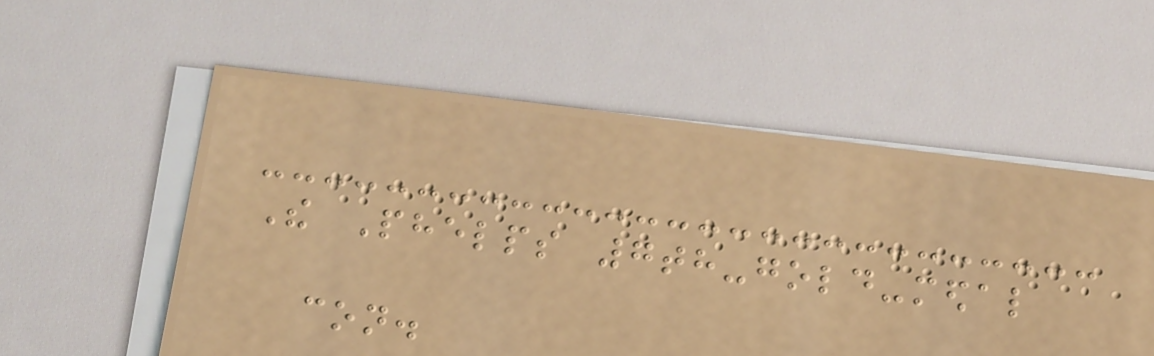The Phelps 7th-gold-medal
con.
